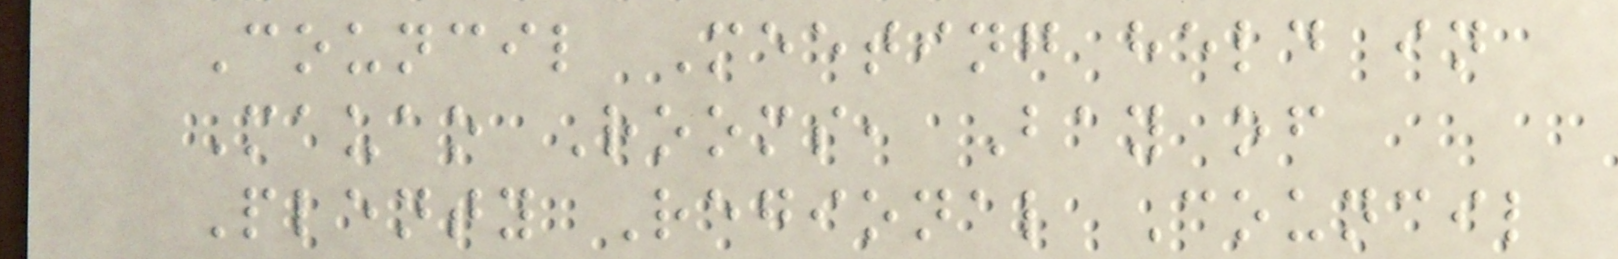Council Meeting held in
Mauao Rooms, Bay of
Plenty Regional Council
